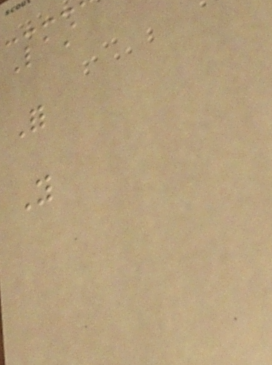Last
For
You
